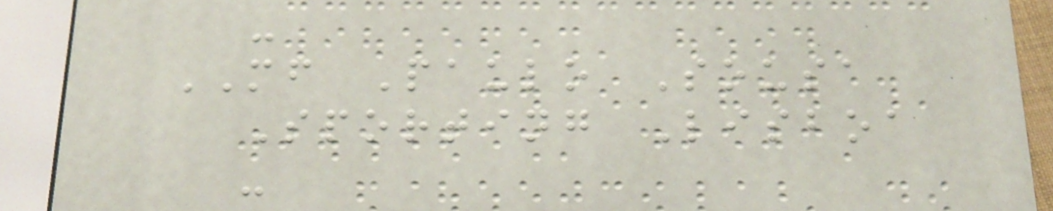-
MF Paulo Sousa
Sporting Lisboa
-
